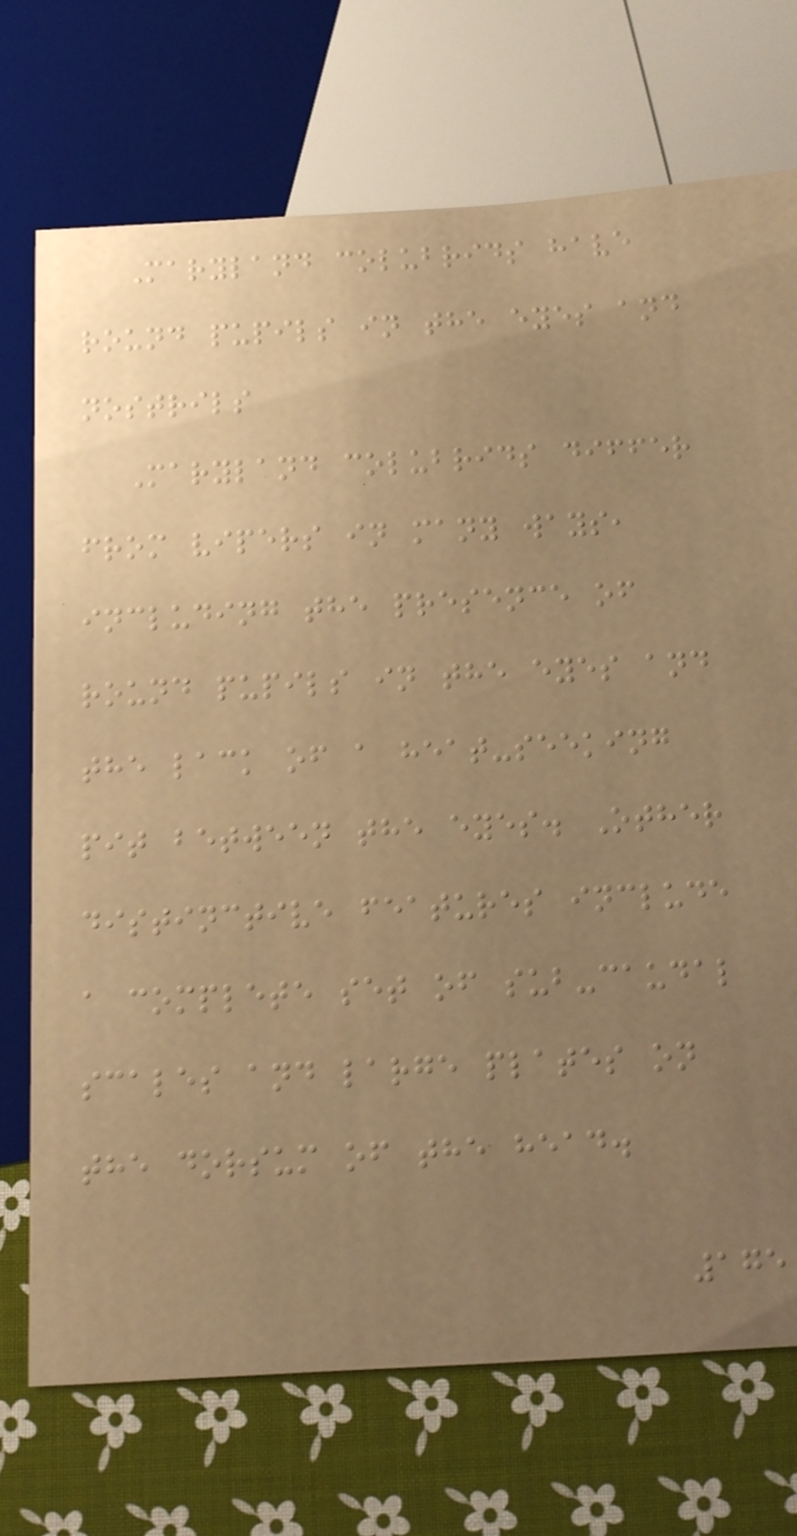Maryland colubrids have
round pupils in the eyes and
nostrils
Maryland colubrids differ
from vipers in many ways,
including the presence of
round pupils in the eyes and
the lack of a heat-seeking
pit between the eyes. Other
distinctive features include
a complete set of sub-caudal
scales and large plates on
the dorsum of the head.
175
